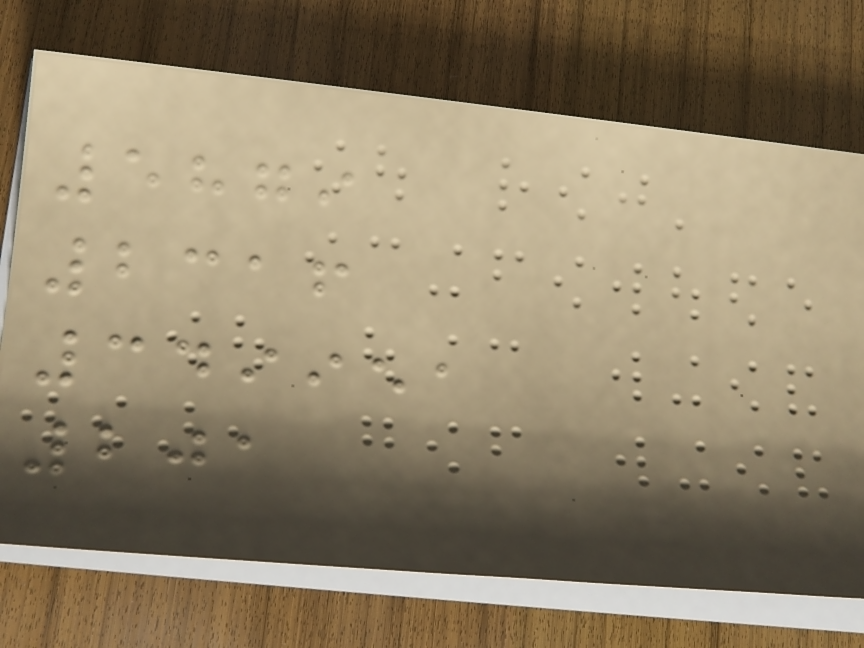5879
2316
349951
201
